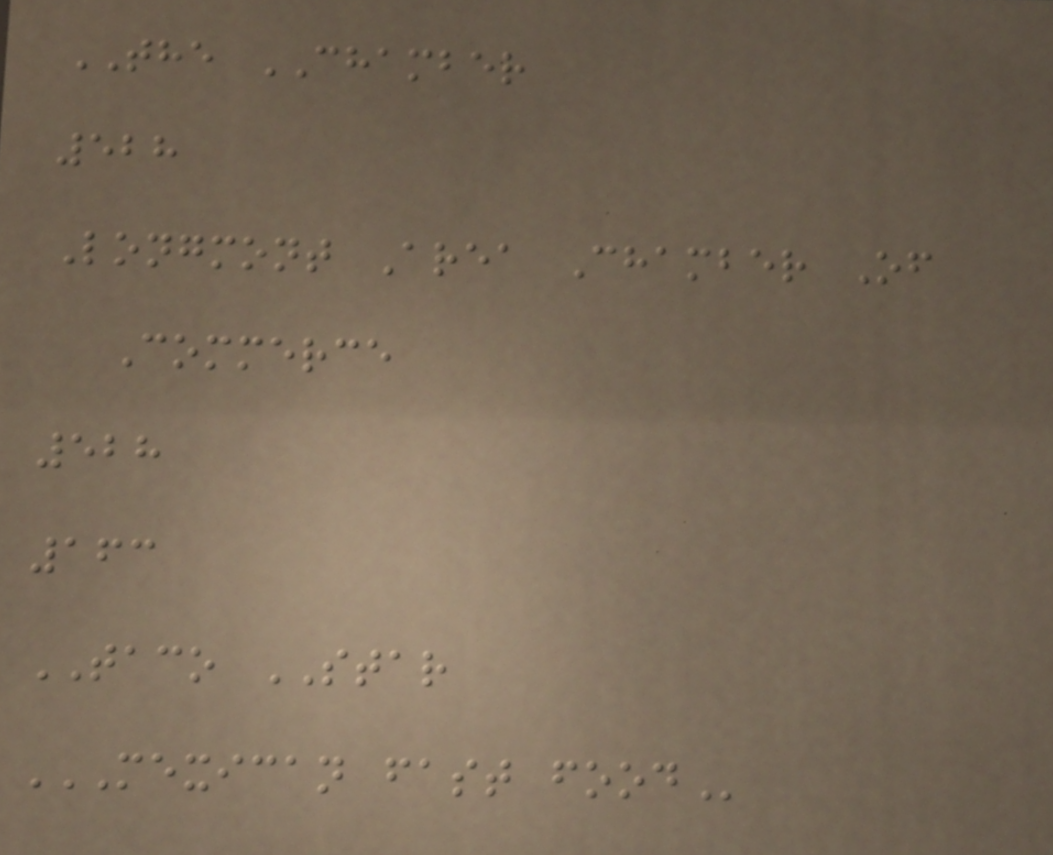THE CHAMBER
528
Longmont Area Chamber Of
Commerce
528
163
TACO STAR
MEXICAN FAST FOOD
